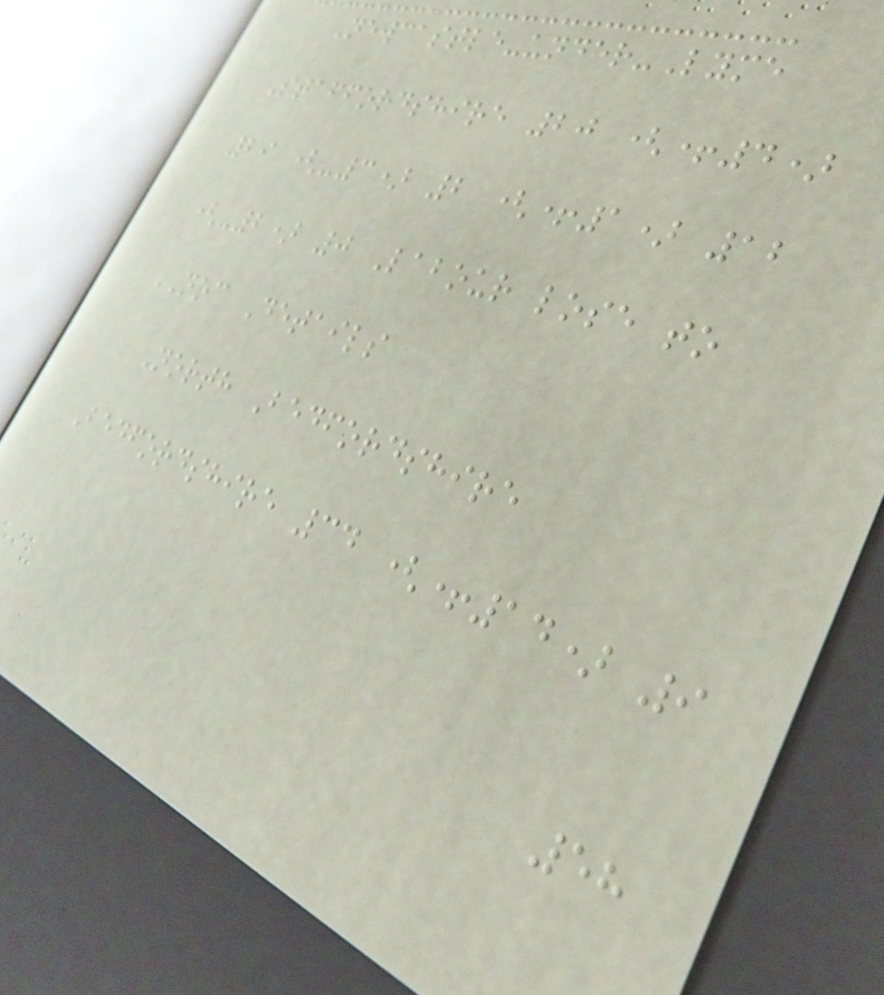Newcastle-under-Lyme
Staffordshire 20 (+4)
29 (-3) 2 (+1) 12
(-2) 0 Labour lose to
NOC Details
North Bedfordshire
Bedfordshire 34 (+14) 9
58
